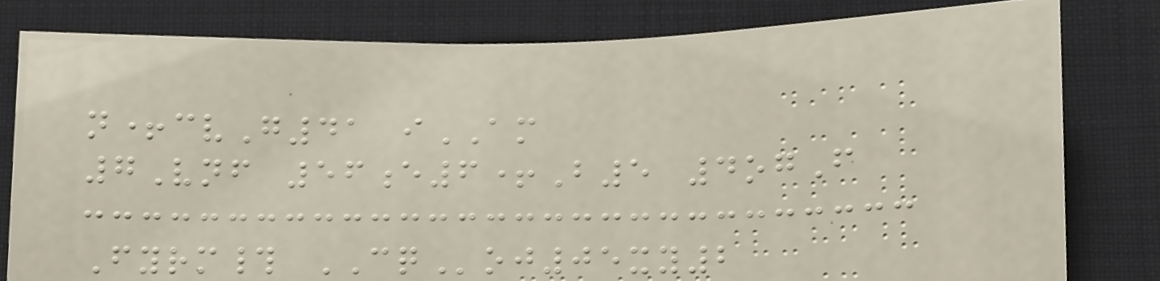n+cvG41 iAM
7Vnf 56e6+B5 4ogF
Fyrm# CQoj05xy2
